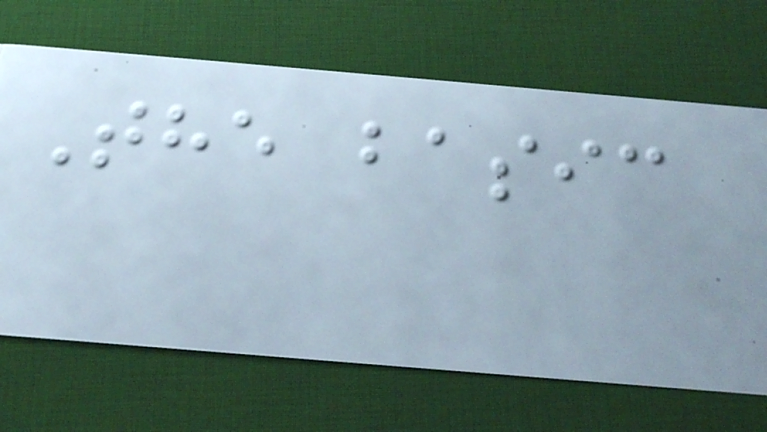The basic
